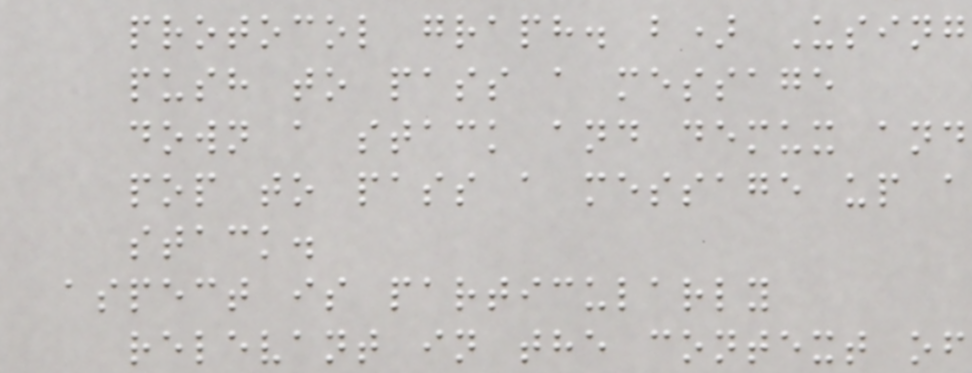protocol graph. b) Using
push to pass a message
down a stack and demux and
pop to pass a message up a
stack.
aspect is particularly
relevant in the context of
